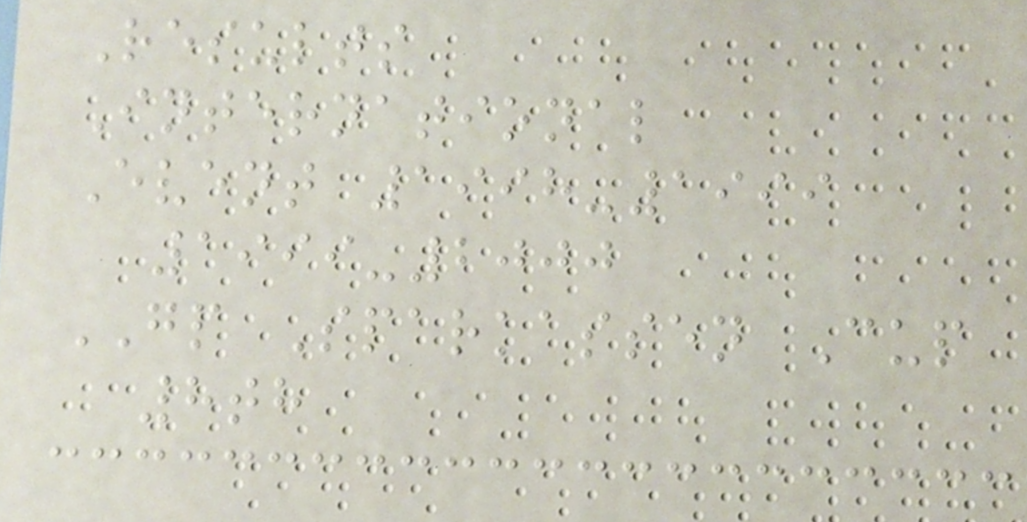Results
International
Event 1998-1999
1999-2000
GP Sparkassen Cup
8th
